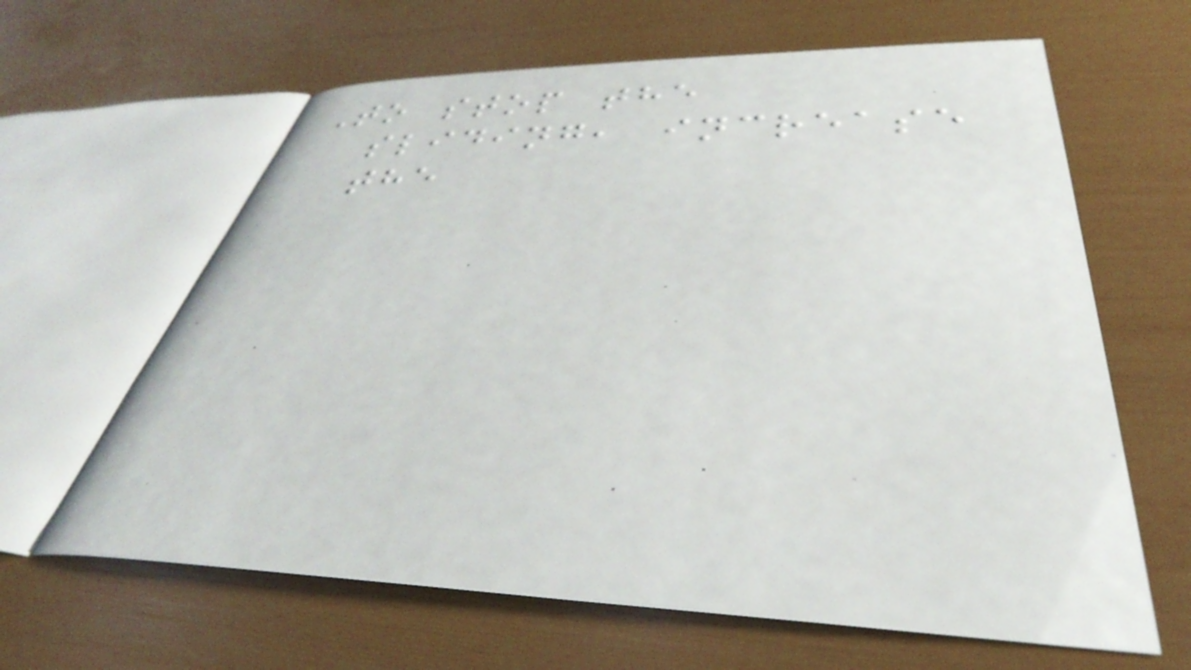To stop the
sliding, increase
the
